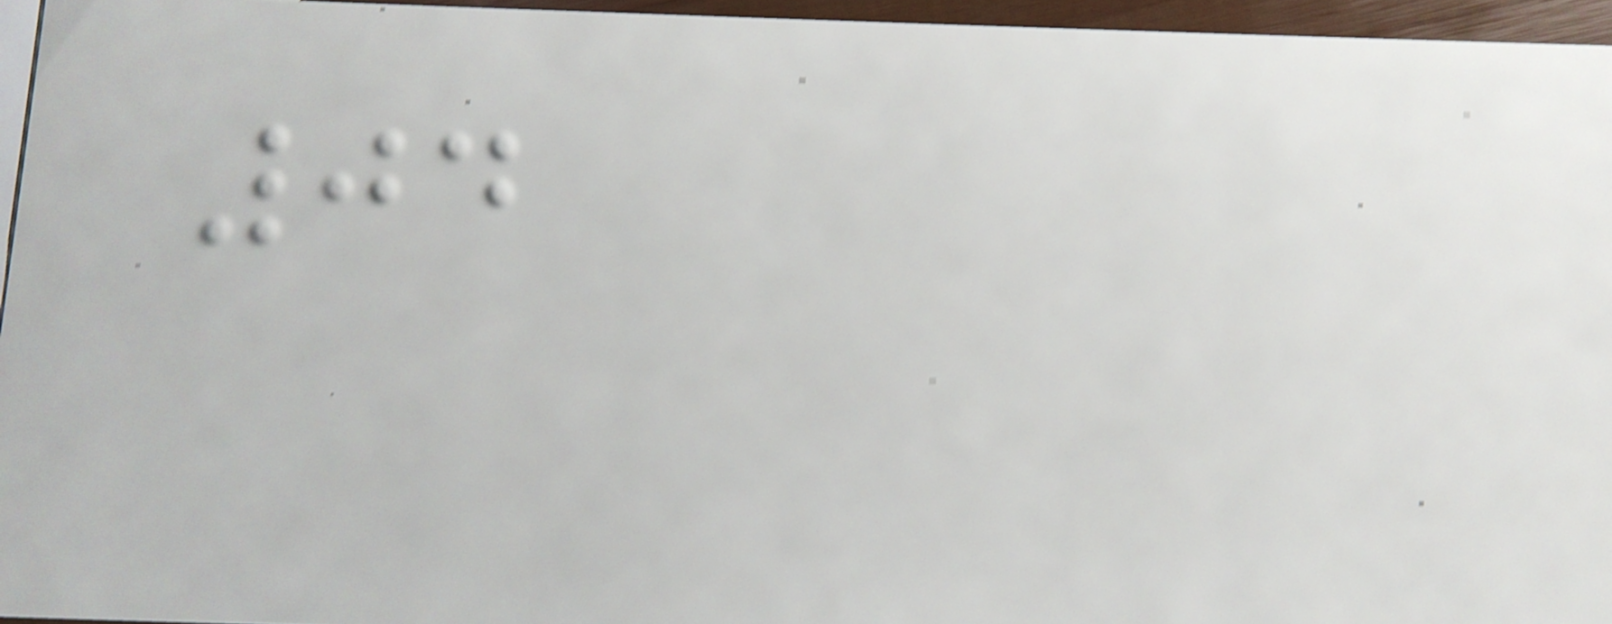04
